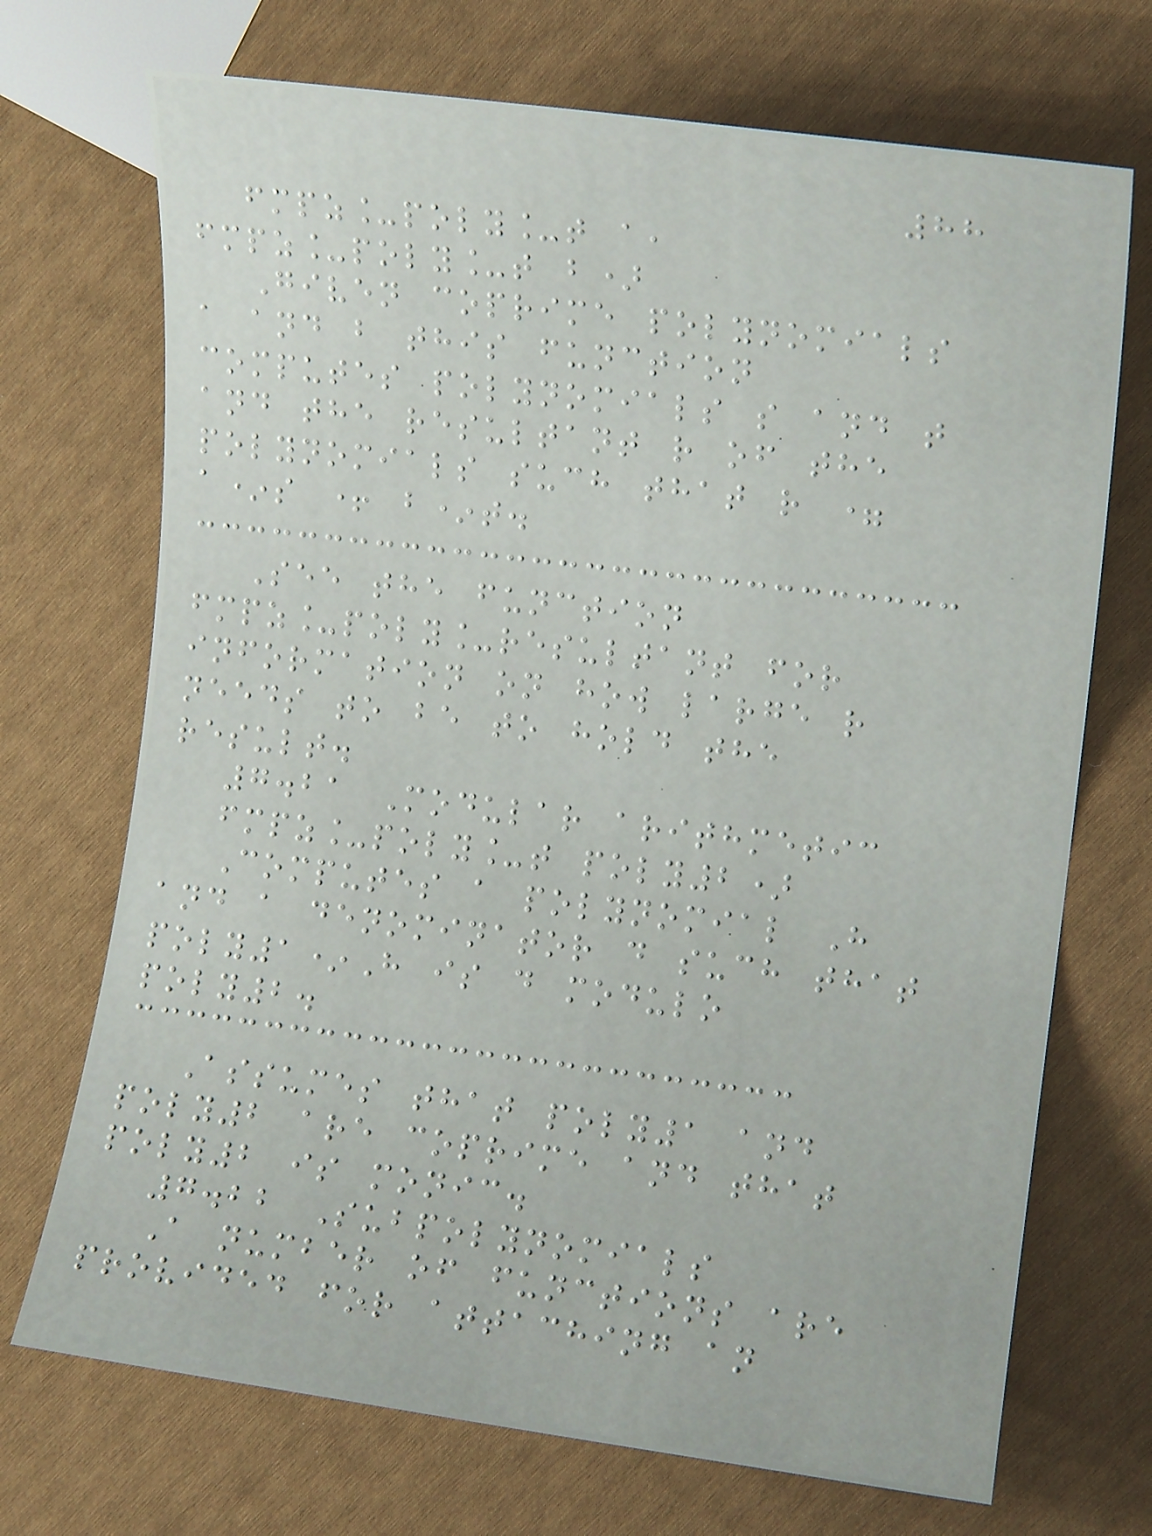88
fmpz_poly_t a,
fmpz_poly_t b)
Given coprime polynomials
a and b this function
computes polynomials s and t
and the resultant r of the
polynomials such that r =
a*s + b*t.
See the function
fmpz_poly_resultant for
information on how large r
needs to be to hold the
result.
7.21 Modular arithmetic
fmpz_poly_t poly2)
Computes a polynomial H
and a denominator d such that
poly1*H is d modulo
poly2.
Assumes that poly1 and
poly2 are coprime and that
poly2 is monic.
7.22 Subpolynomials
A number of functions are
provided for attaching an
